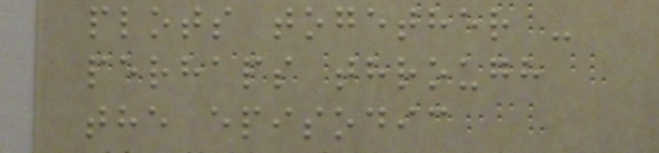plots together -
perhaps through
the episodic
